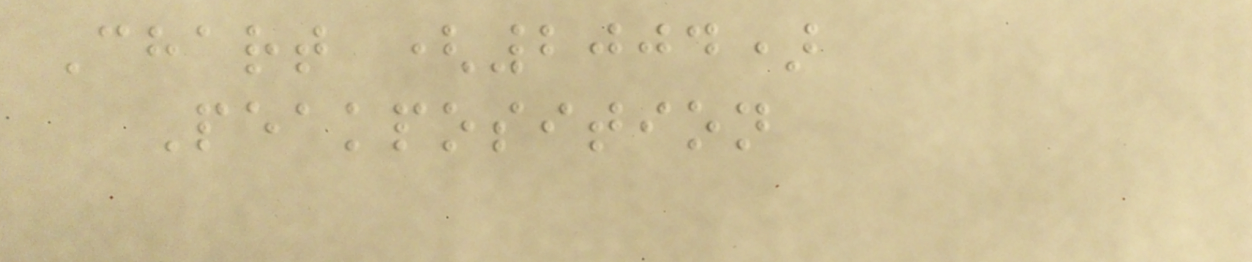Chart (2004)
Peakposition
